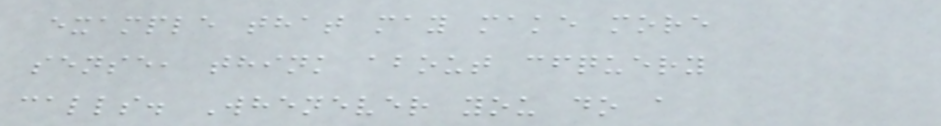example that may make more
sense, think about cfquery
calls. Whenever you do a
